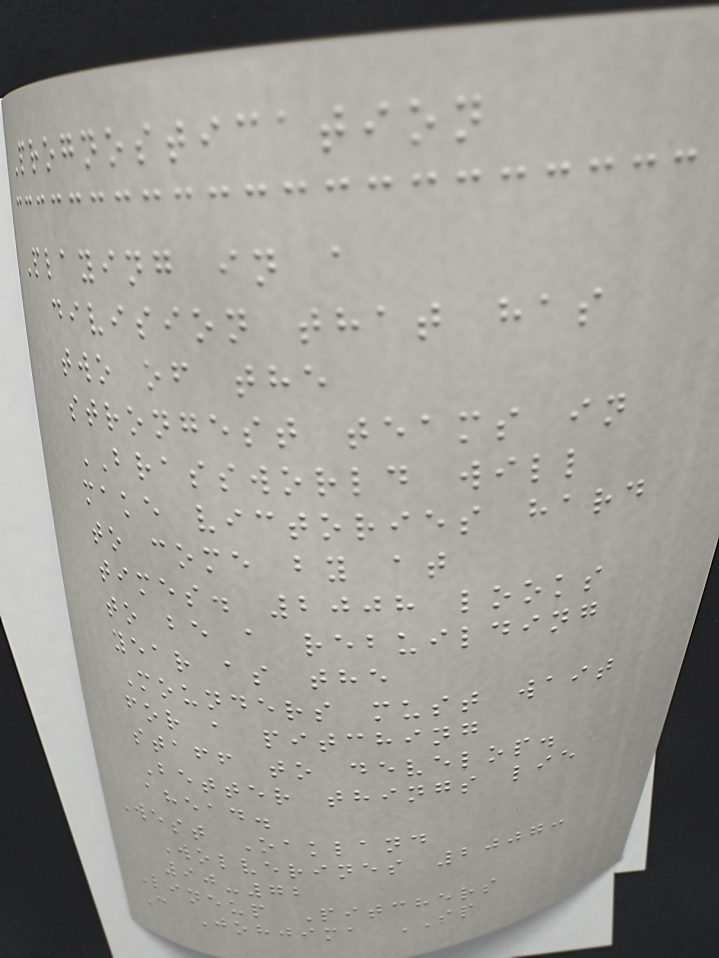Prognostication
Playing in a
division that has
two of the
strongest teams in
BRASSWORLD will
make victories hard
to come by at
times. 2008 looks
to be a rebuilding
year as the
Mounders must wait
for a pitching
staff to develop.
Better things lie
ahead.
West Oakland
Wolverines 2007:
90-72
Lineup Pitchers
C Johjima SP
